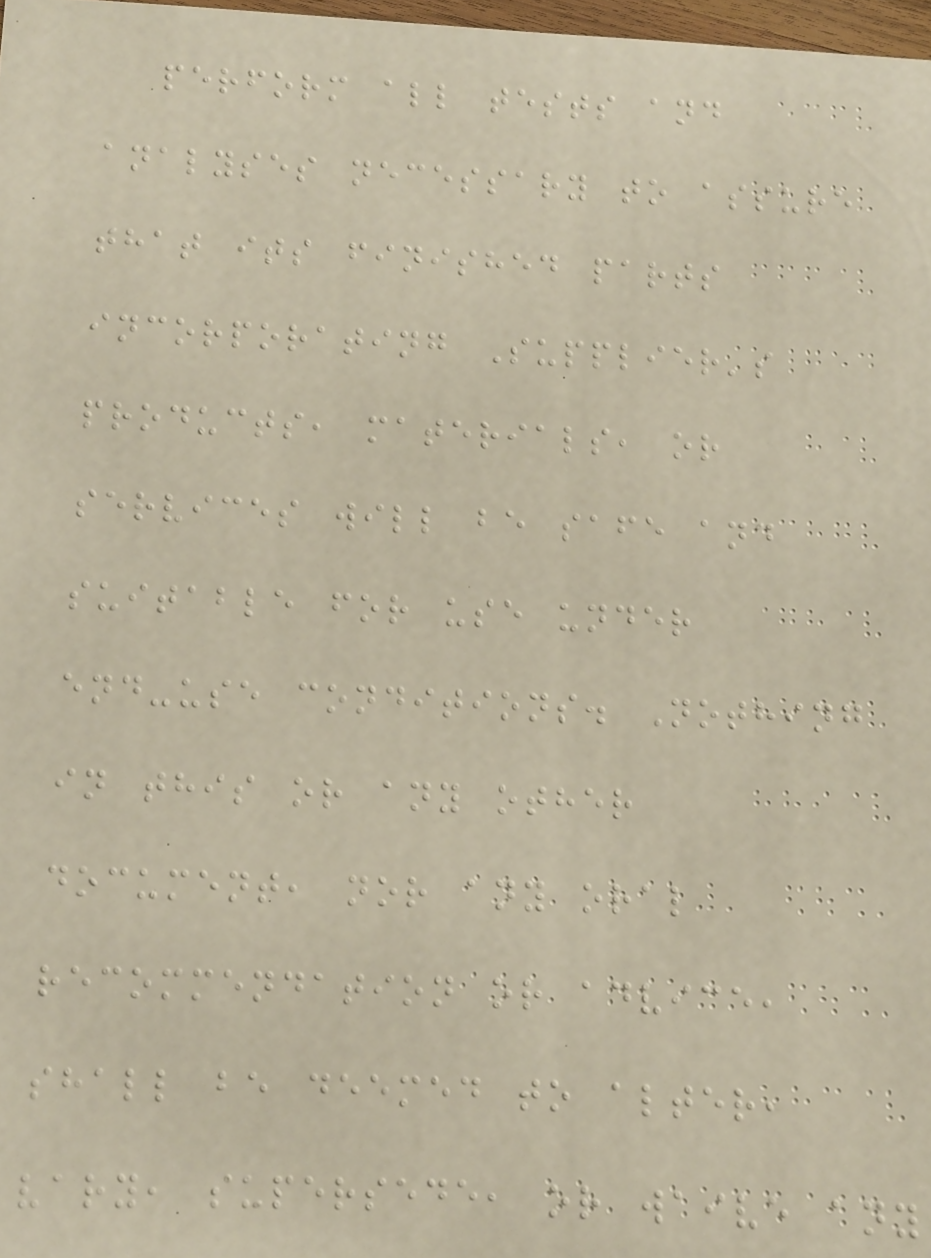perform all tests and
analyses necessary to assure
that its finished parts
incorporating Supplier's
products, materials, or
services will be safe and
suitable for use under
end-use conditions. Nothing
in this or any other
document, nor any oral
recommendation or advice,
shall be deemed to alter,
vary, supersede, or waive any
